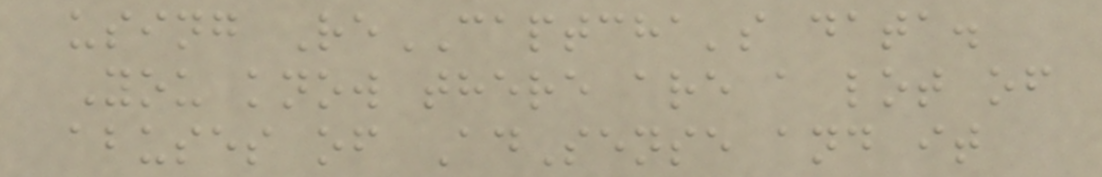using ReCAPTCHA's data.
You know there are a lot of
abuses of AdSense and it
